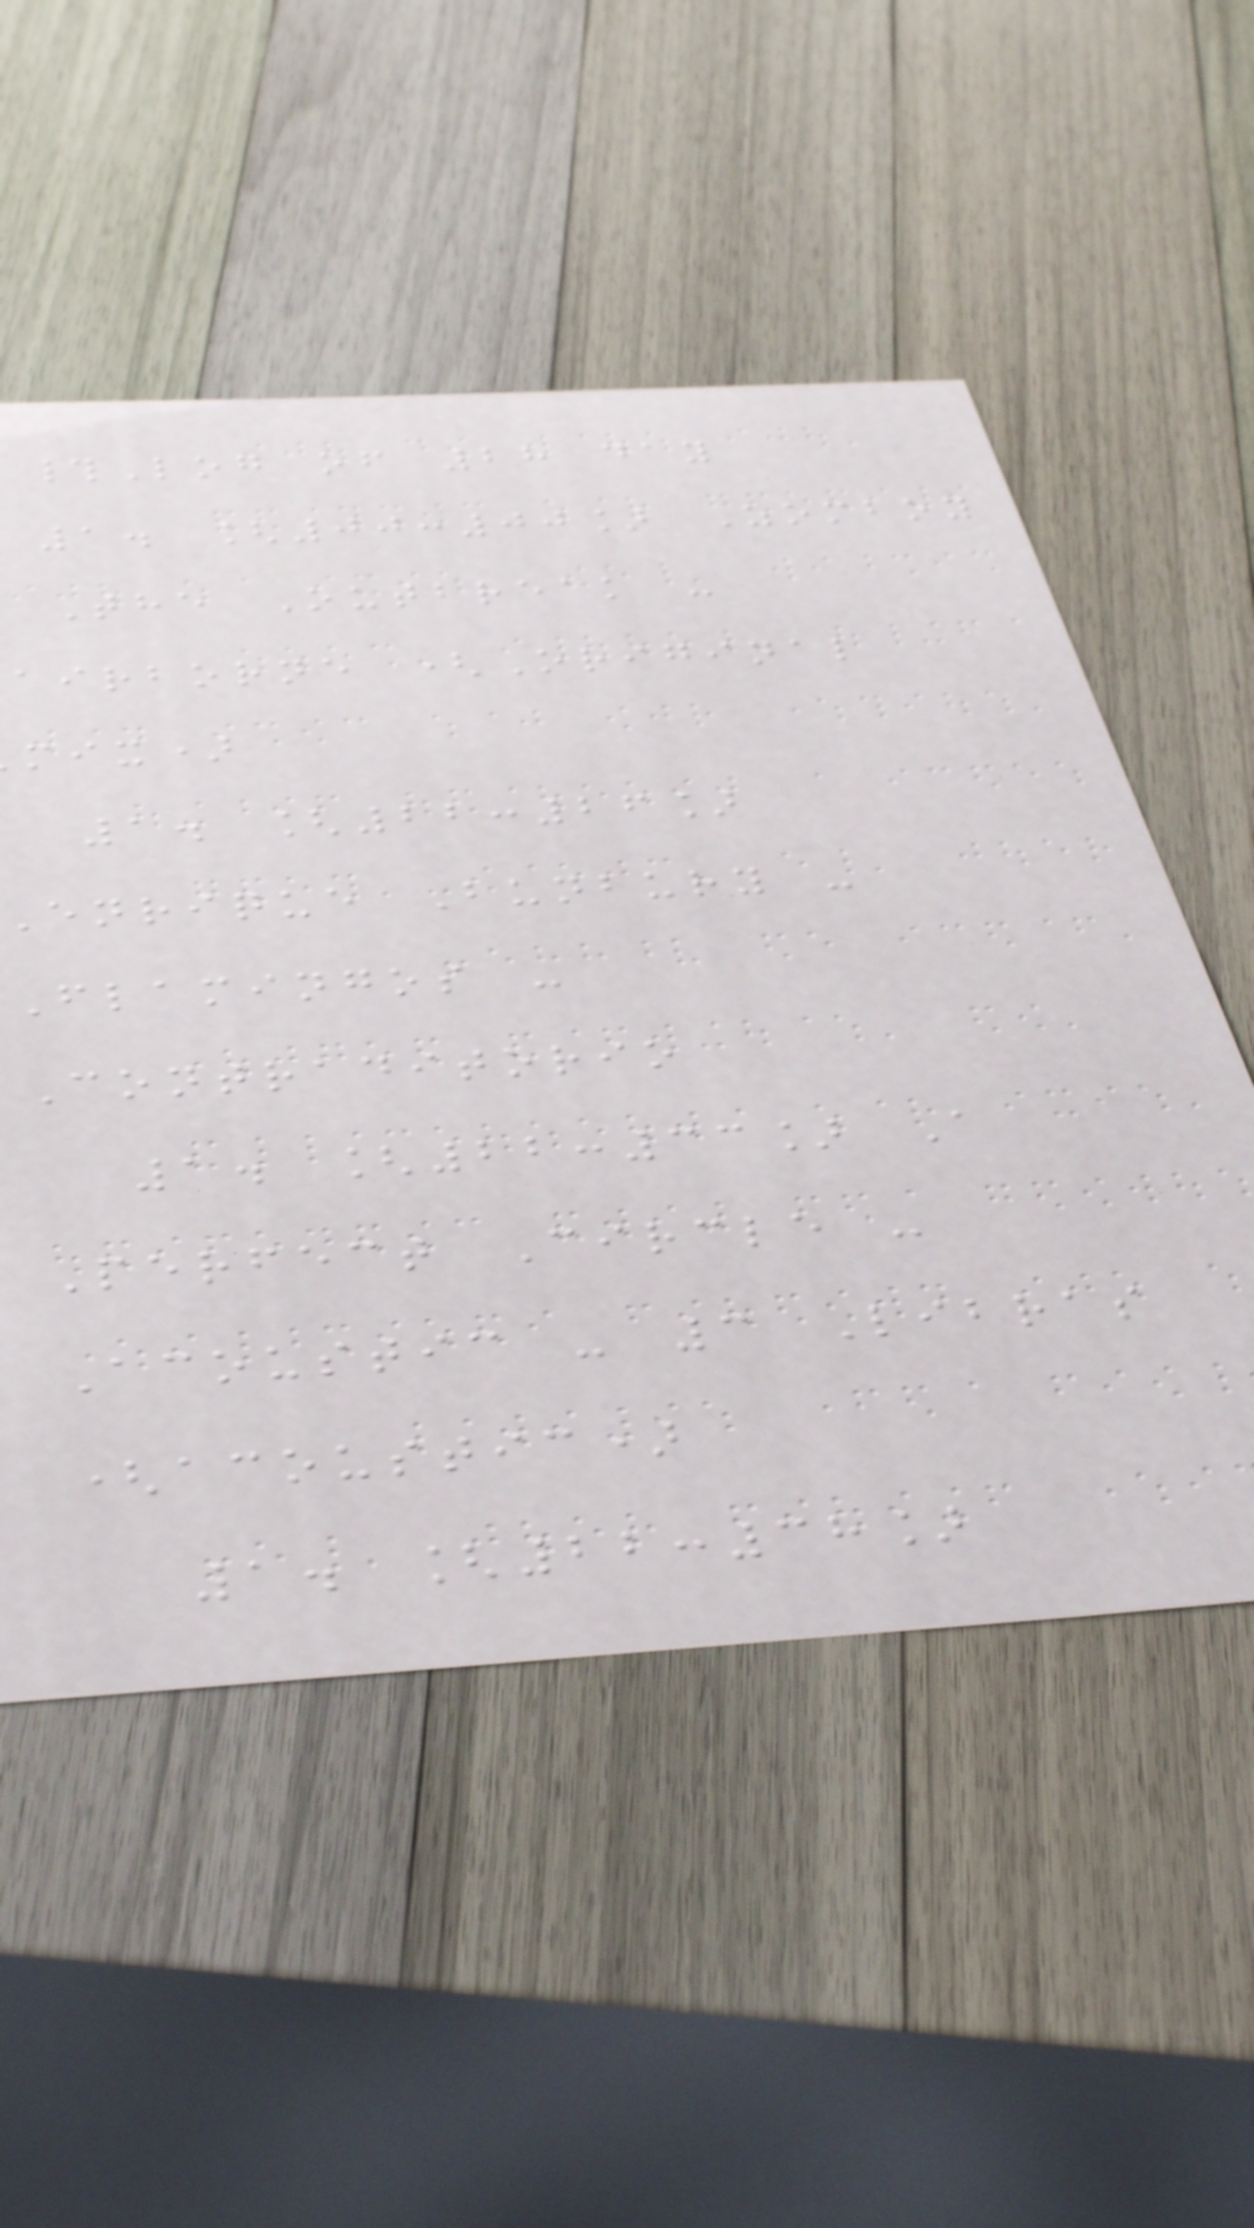#Log of 28 day
1. [00:00] Zomboy
The Outbreak -
airborne (Original
mix)
1. [22:26]
enrique Bunbury -
Flamingos -
Contraditorio
1. [22:33] A
Perfect Circle -
Acoustic - 3 Libras
(acoustic)
1. [22:38]
